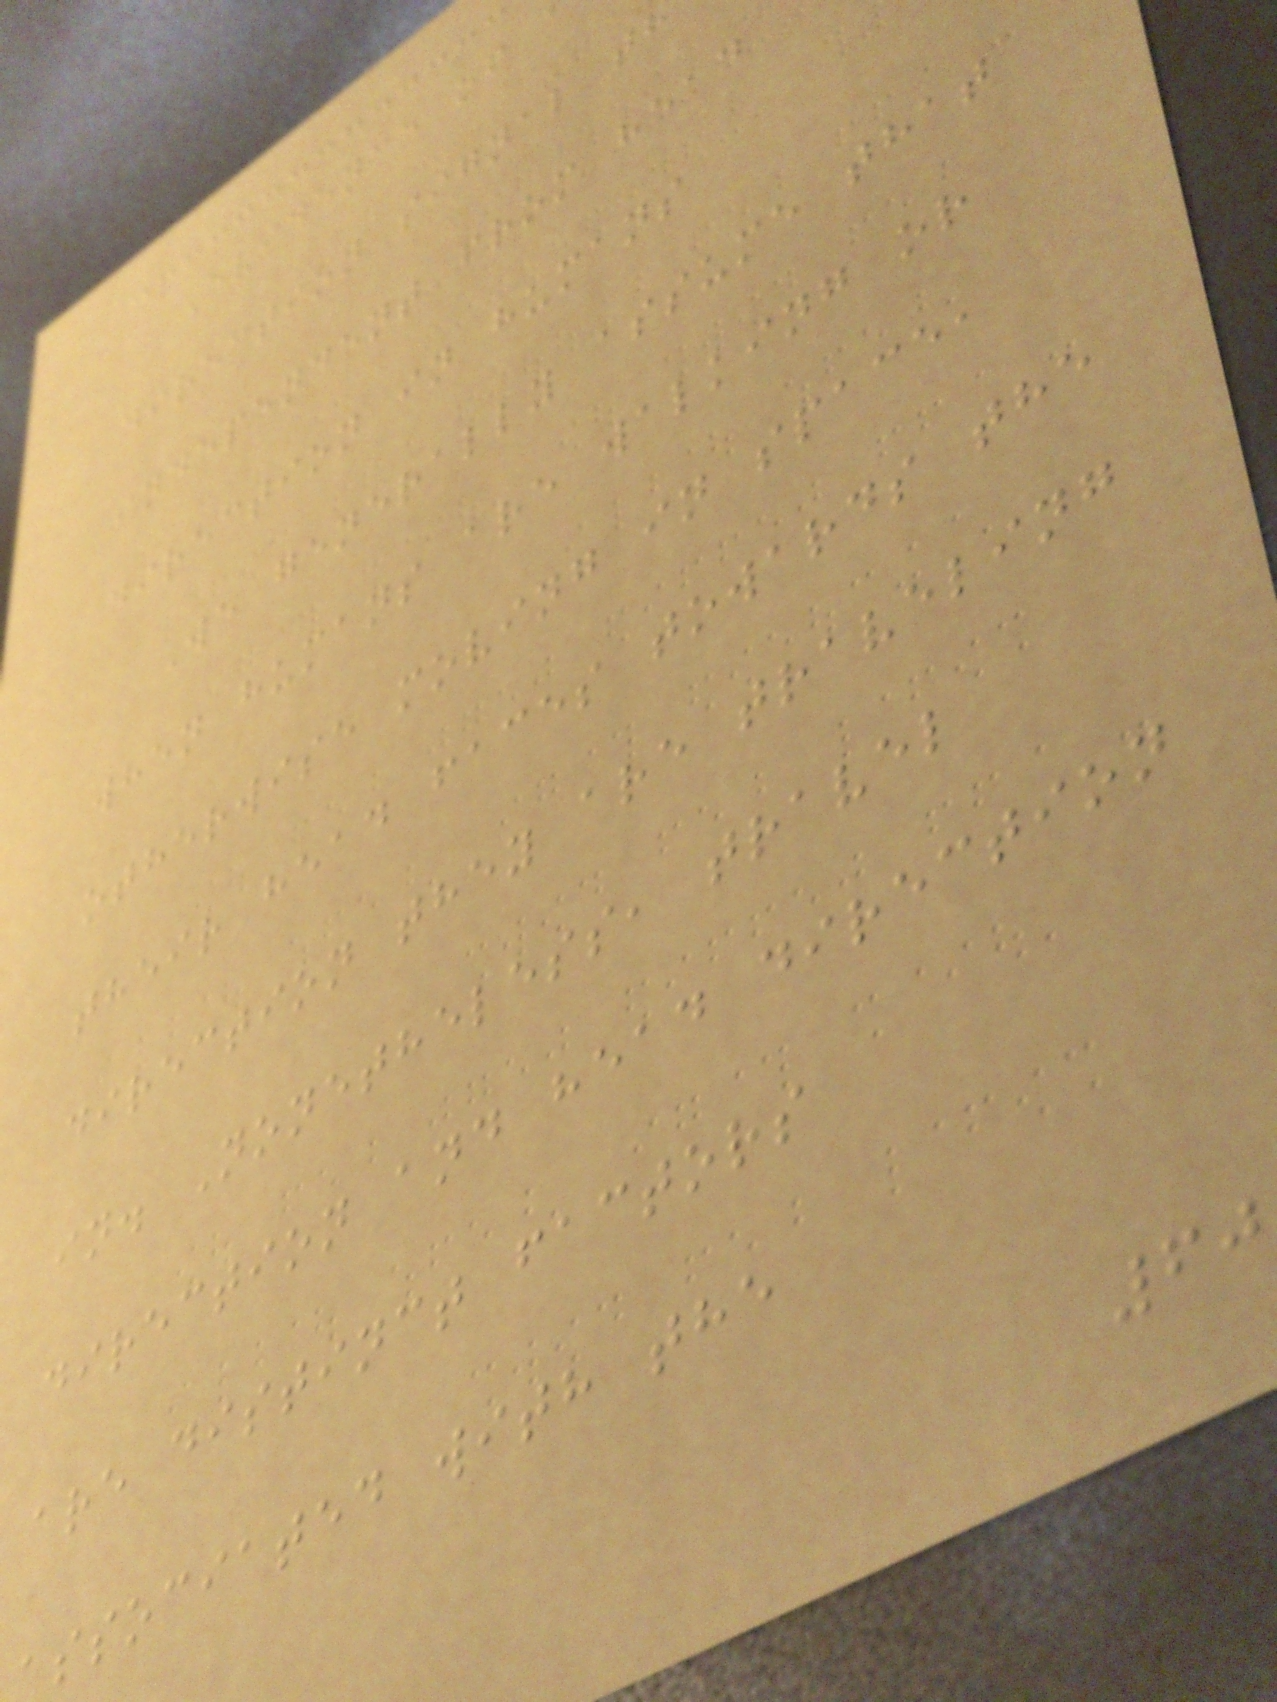Evidence of
direction signal th
independent from head
direction in humans
We generally assume that
when humans are walking or
otherwise moving in space,
their head faces towards the
direction they are traveling
in. Nonetheless, travel
direction and head direction
are distinct factors
ssociated with the
60
